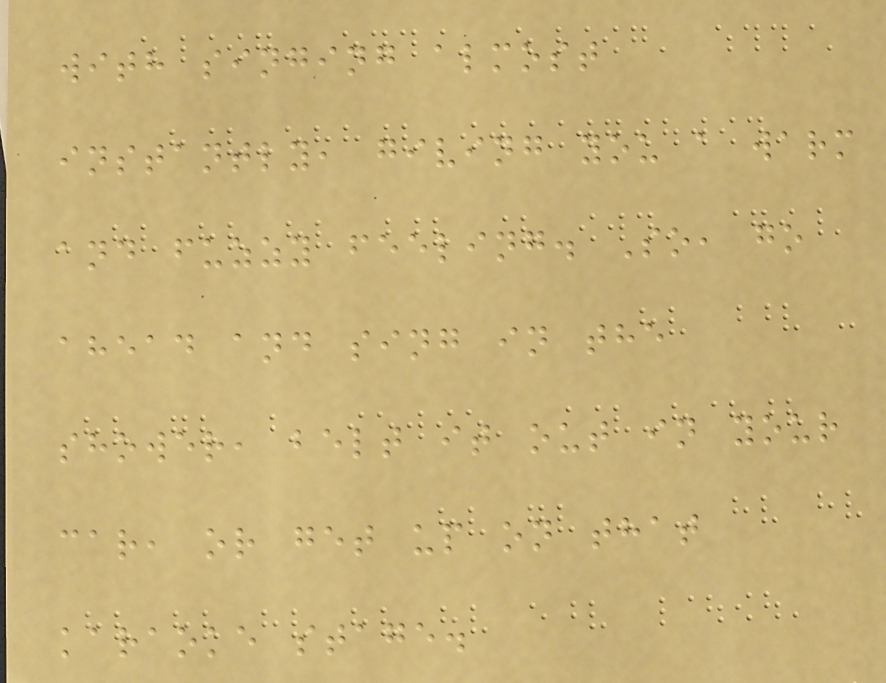with singing almost
instantly, giving you a warm
and fuzzy feeling. So, go
ahead and sing in the
shower, belt it out in your
car, or get up on that
karaoke stage.
